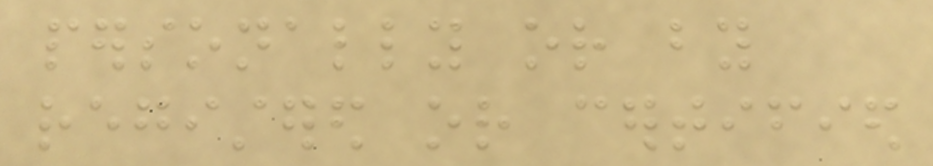personally or by
registered or certified
